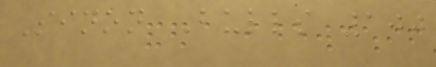Sinon Bulls 100
